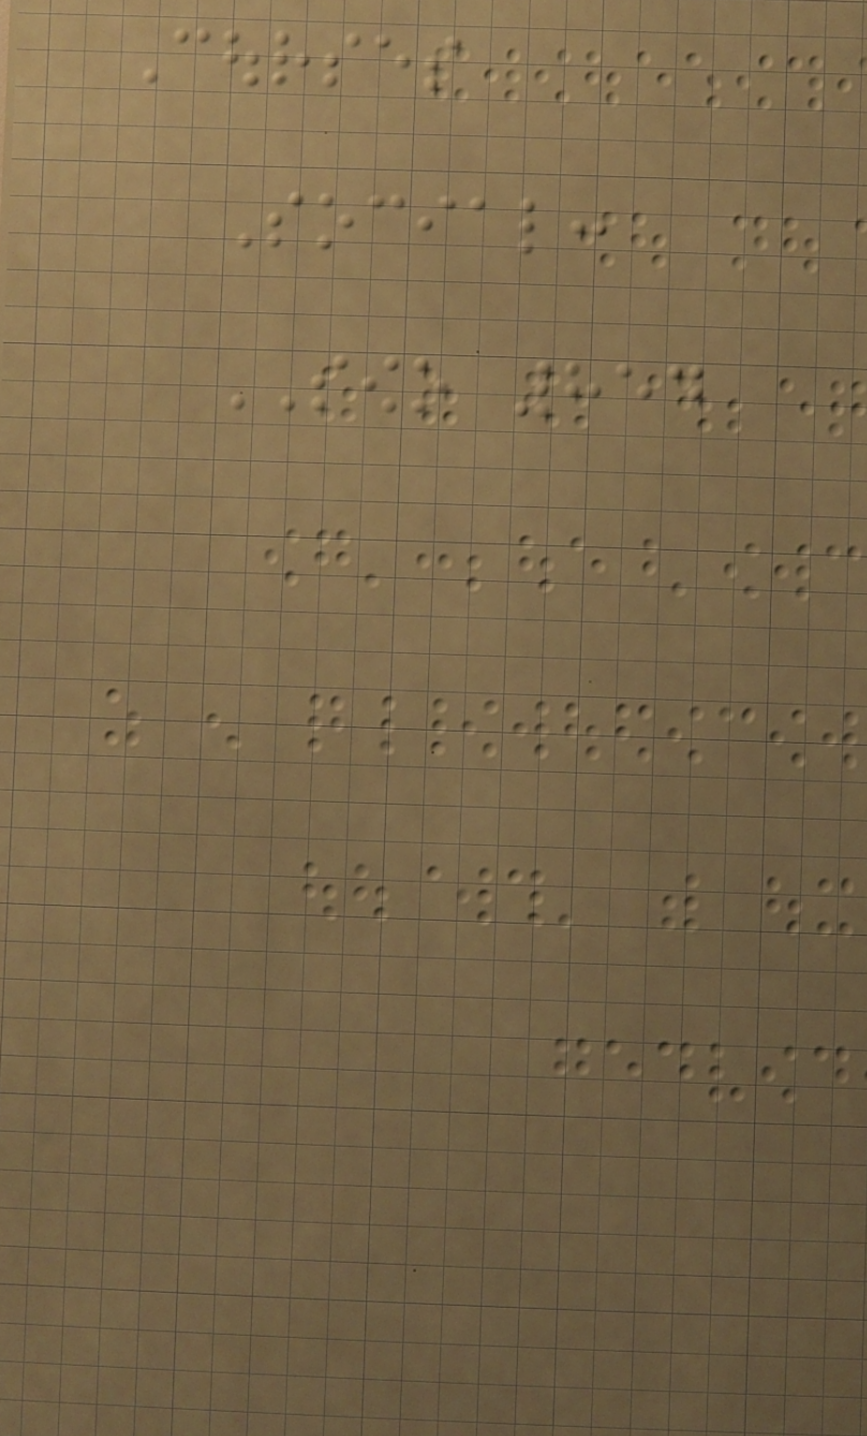Courses
Social:
SOWO 854
